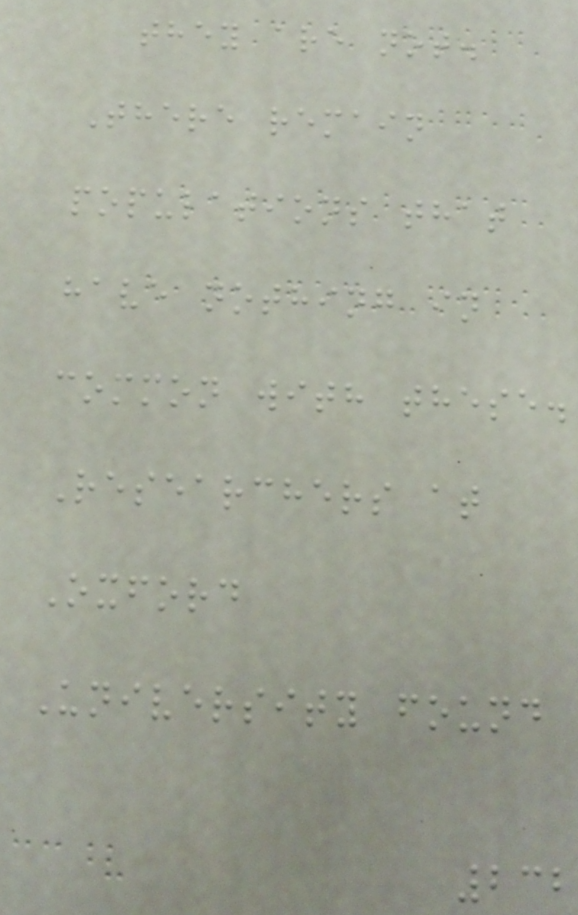they are not.
There remain
populations that
have nothing in
common with these.
Researchers at
Oxford
University found
232
